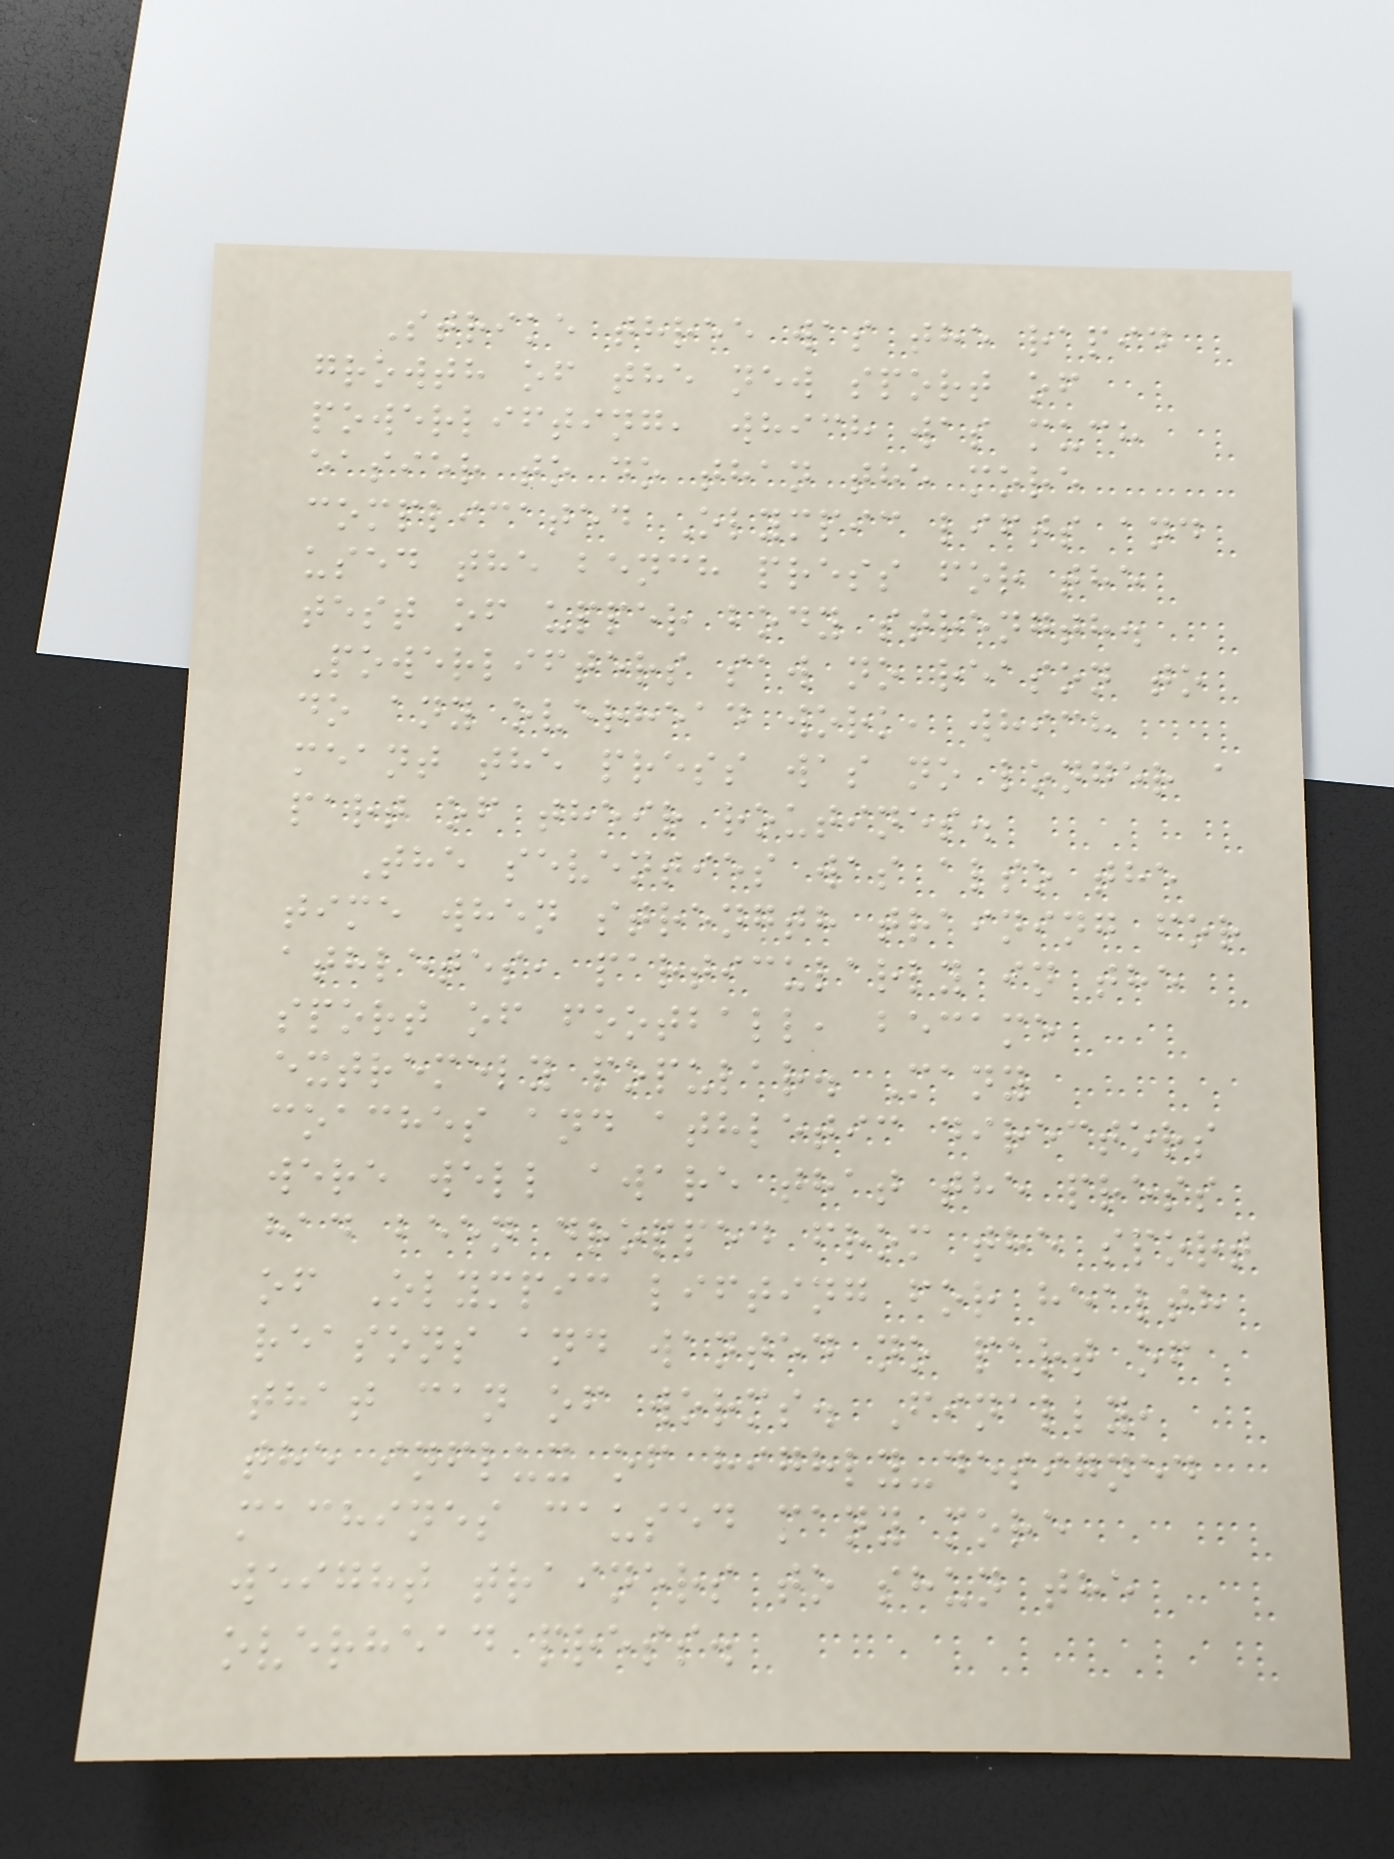Strike three was the rapid
growth of the new sport of
powerlifting, which was much
easier to do than the more
complicated Olympic lifts and
used the bench press for the
test of upper body strength.
Powerlifters saw no reason to
do any overhead work, which
meant the press was no longer a
part of their routines.
The seventies was also the
time when strength training for
athletes, particularly in the
sport of football, became
extremely popular. Many
coaches and athletic directors
were well aware that the press
had been dropped from the sport
of Olympic lifting for health
reasons and wanted no part of
that can of worms. Finally,
the influx of highly-designed
machines caused many more
weight trainers to shun the
overhead press.
